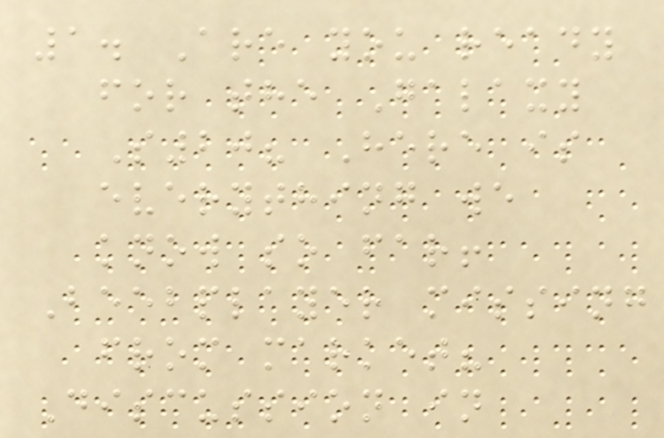1. Are you ready
for the Galaxy
S20? Here is
everything we
know so far!
Beebplayer missing
from market?
Discussion in
